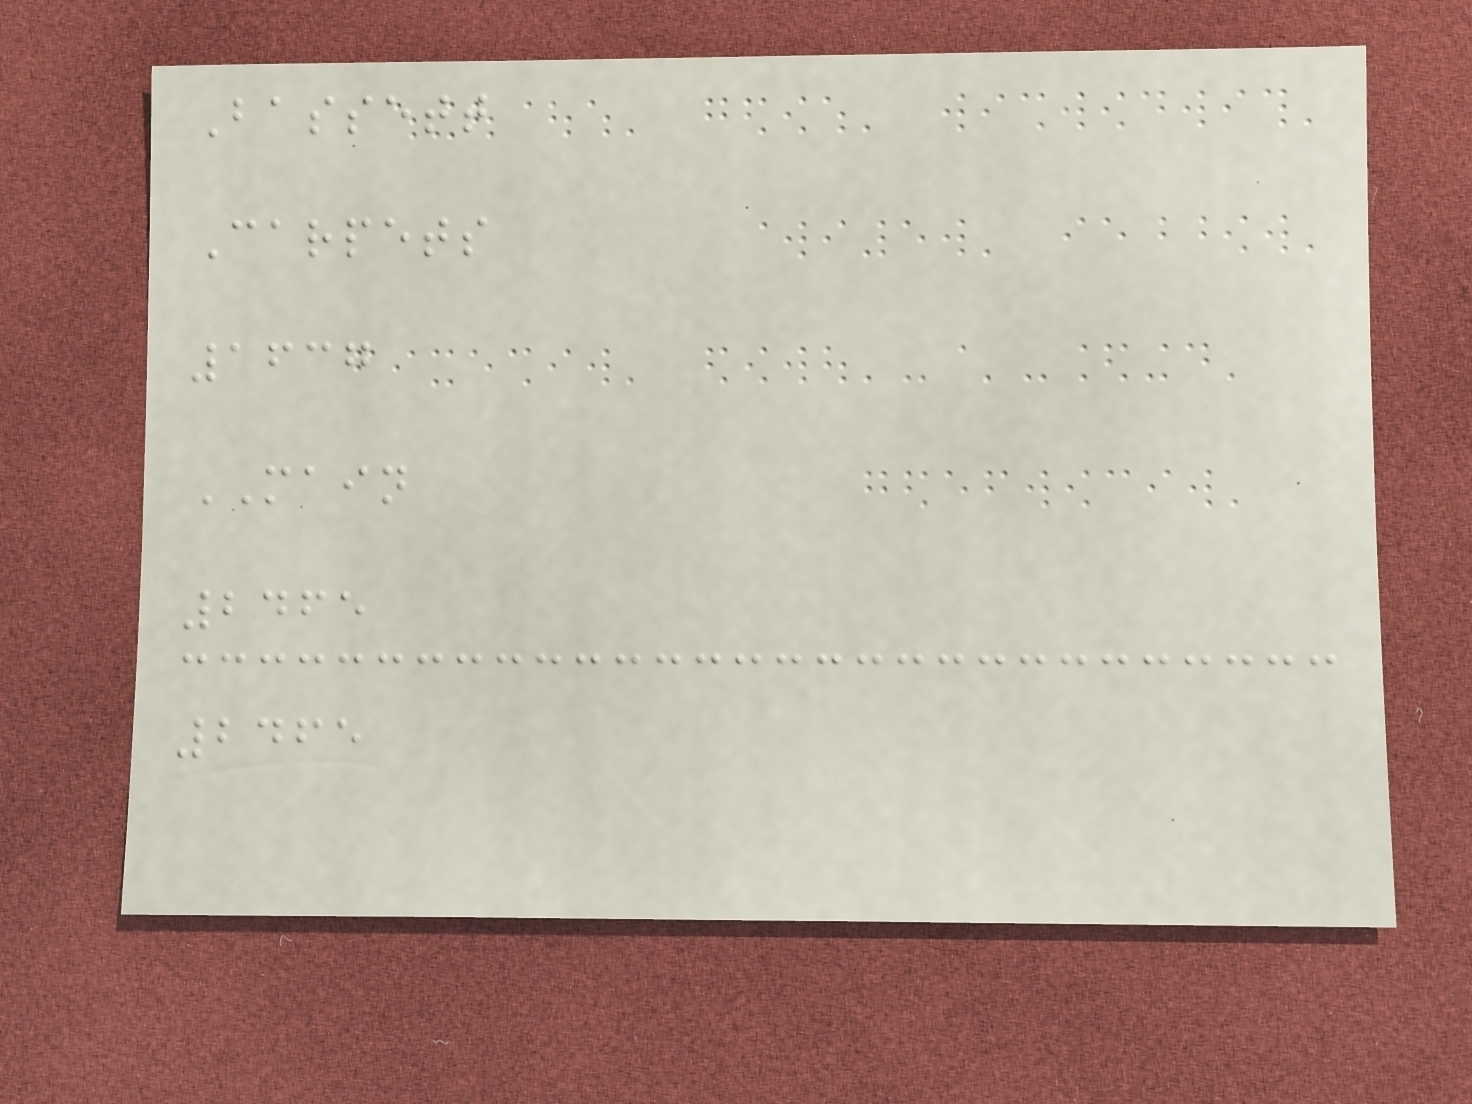Bassett
Carpets
1637
MAIN
2465
2465
